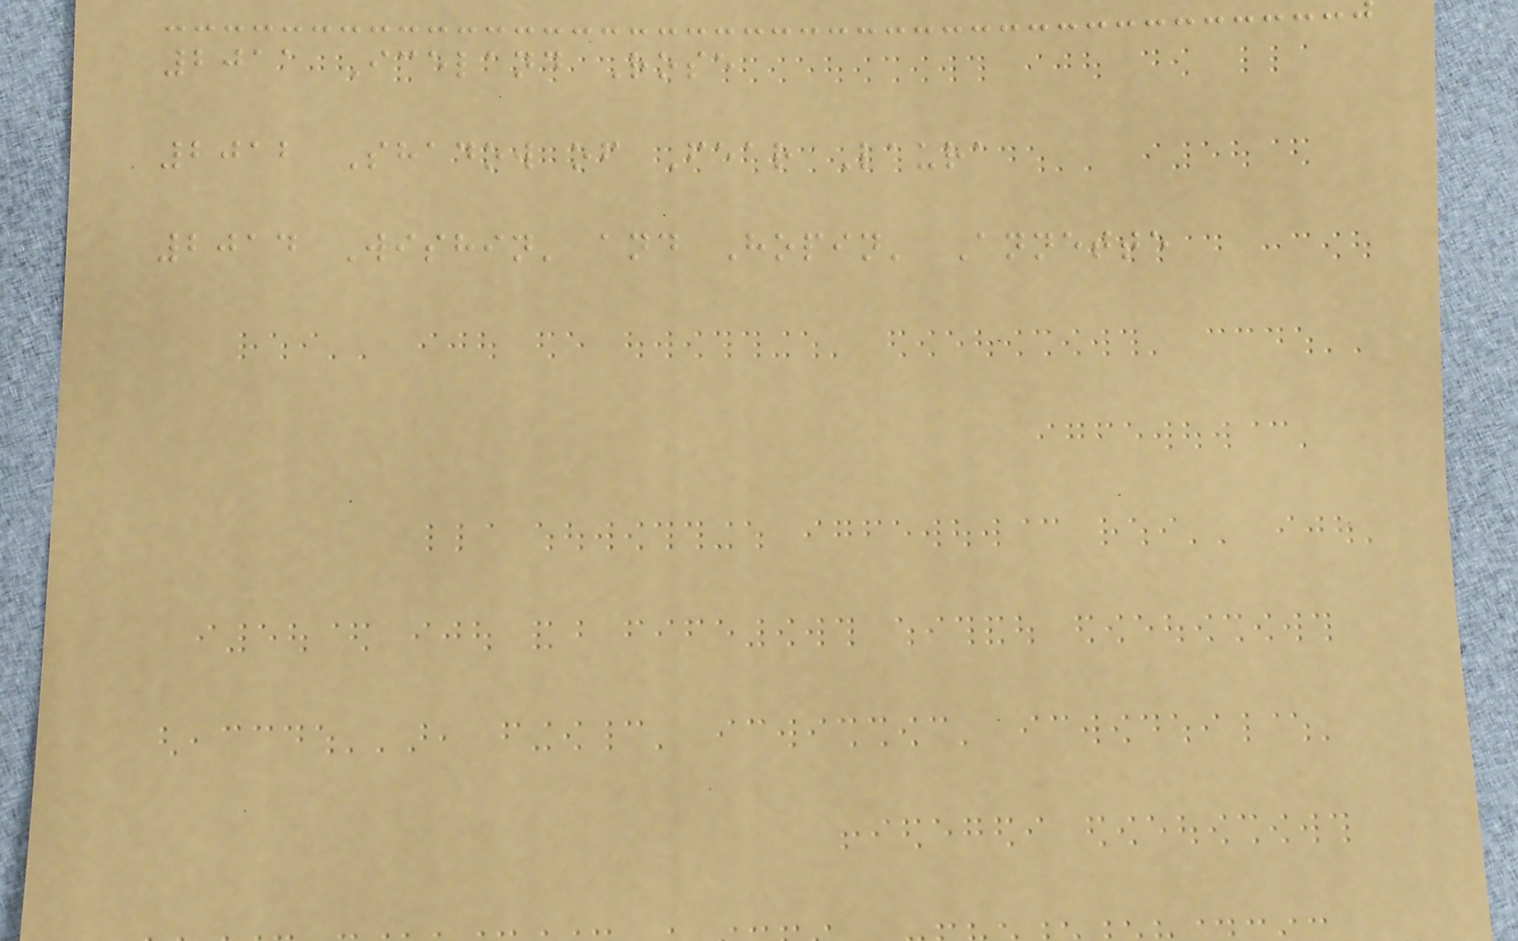2011 Iceland Rose
2012 Shadow of Fear Laura
2014 Wishin' and Hopin' Annette
